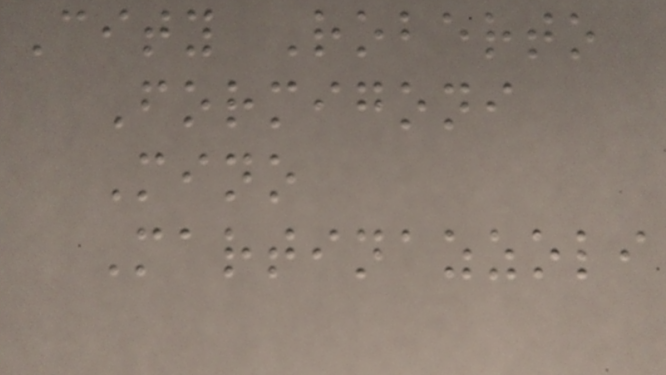City Roberto
Formigoni
Mino
Martinazzoli
